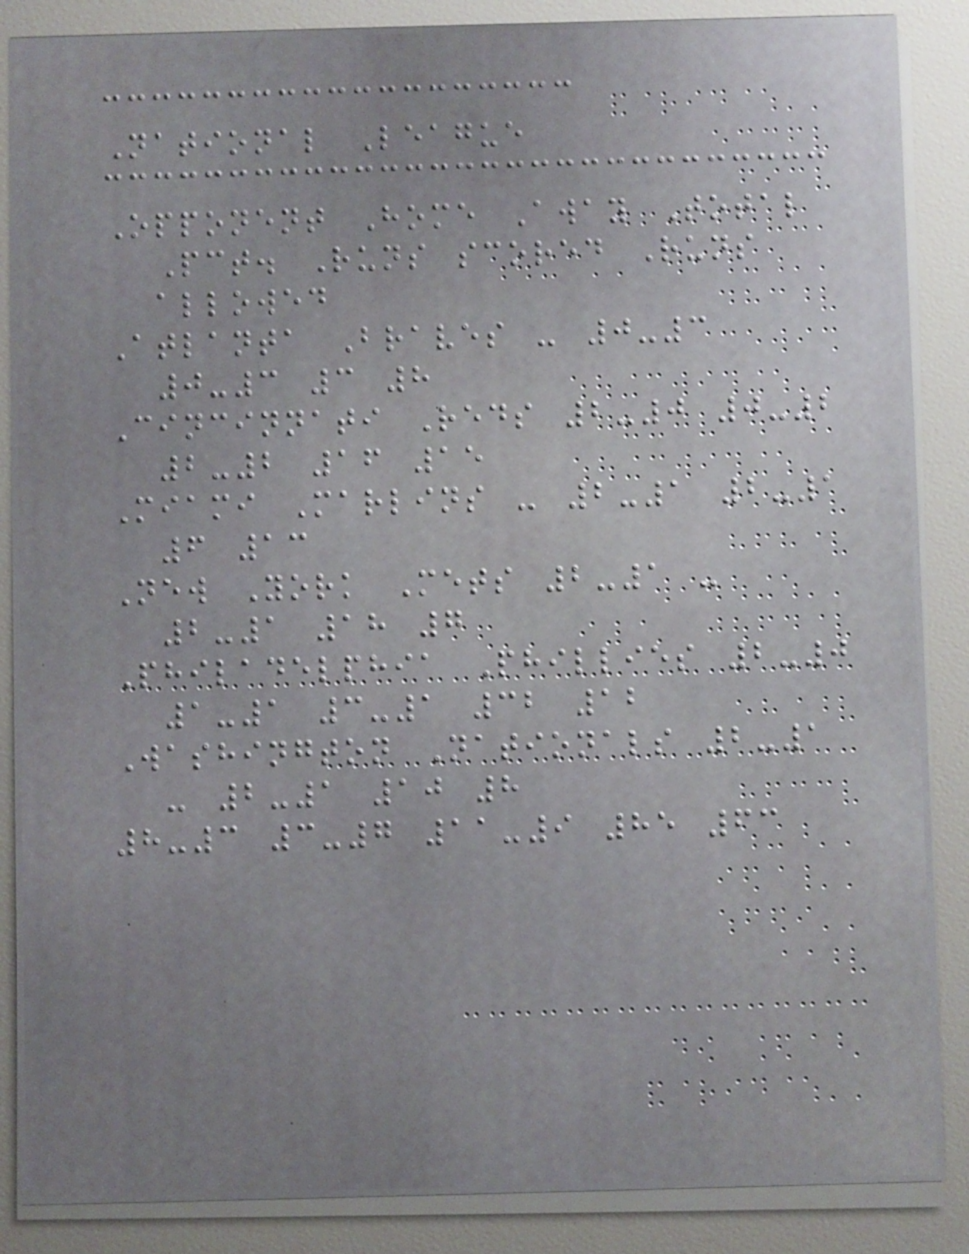National League
Opponent Home Away Total
Pct. Runs scored Runs
allowed
Atlanta Braves - 0-3
0-3 3 8
Cincinnati Reds 2-0 0-2
2-2 16 15
Miami Marlins - 2-1 2-1
6 13
New York Mets 2-1 -
2-1 18 7
Philadelphia Phillies 2-0
1-1 3-1 32 12
Washington Nationals 2-1
- 2-1 10 8
8-3 3-7 11-9 85 63
